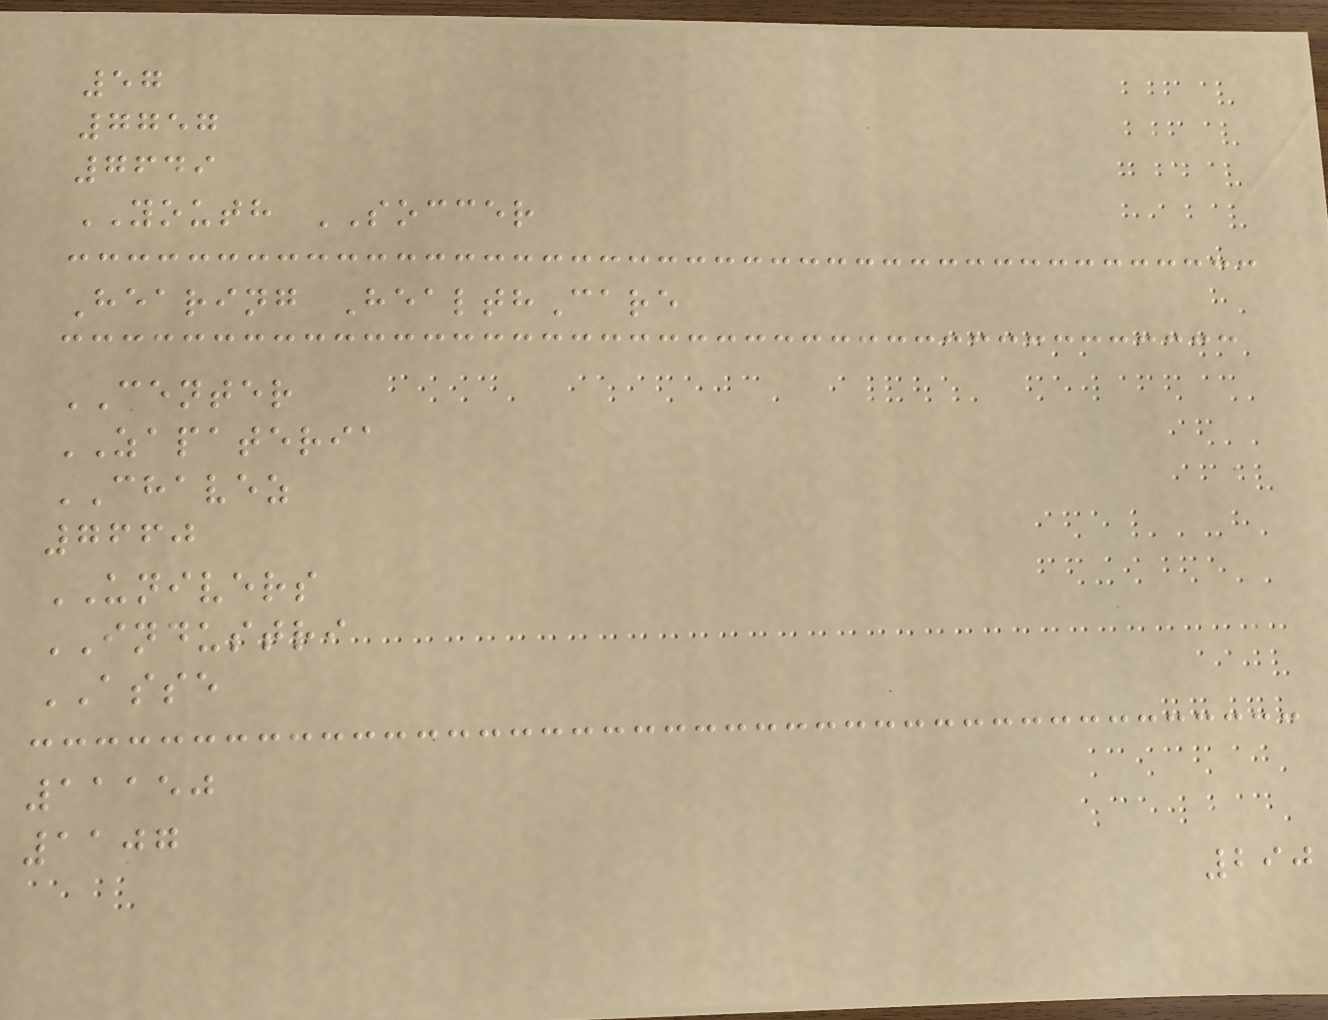57
7757
7649
YOUTH SOCCER
Hearing HealthCare
CENTER
ZAPATERIA
CHAVEZ
7660
UNIVERS
INDUSTRI
ASSE
11150
1107
290
